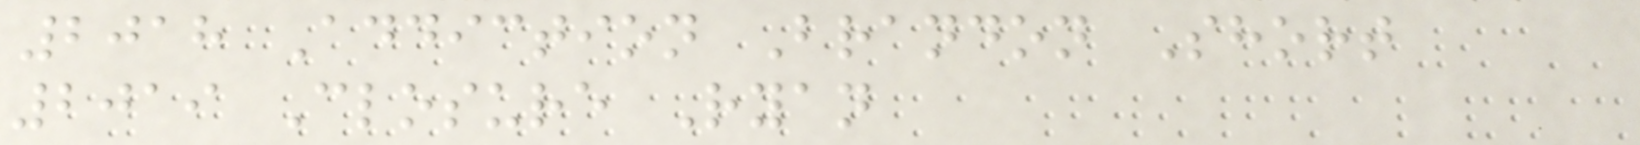2018 Addiction Brandon Short
2019 Closure Ryan
